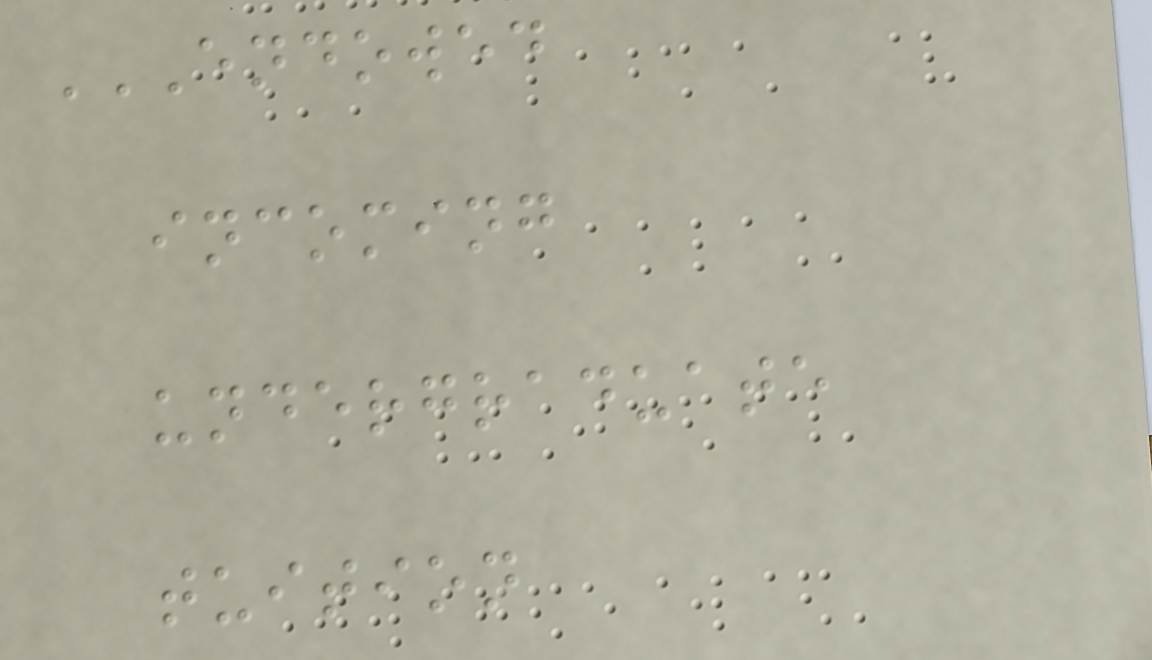ENDOWED
INCOMING
UNDERGRADUATE
TUITION
